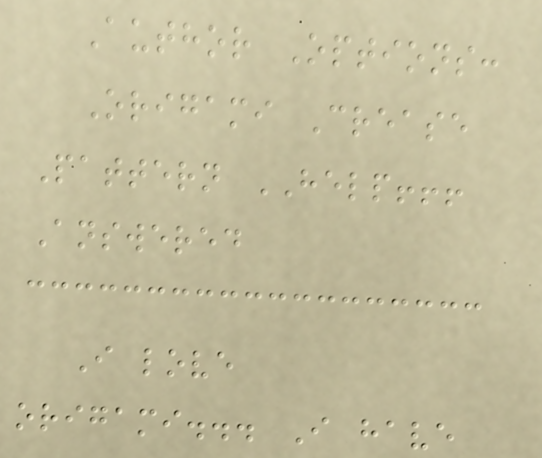Author Options:
Origami Crease
Pattern HELP!!!
Answered
I love
origami... I have
